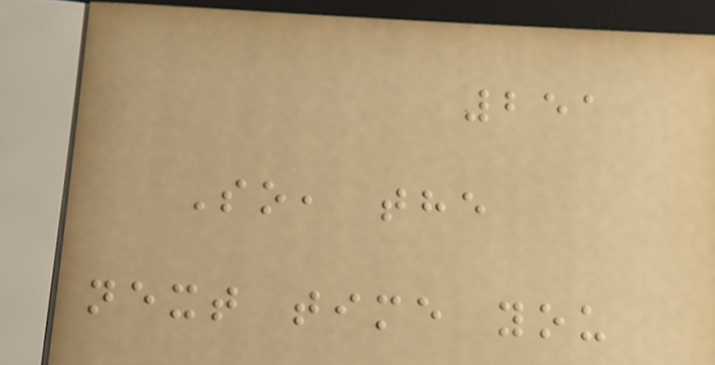251
So, the
next time you
